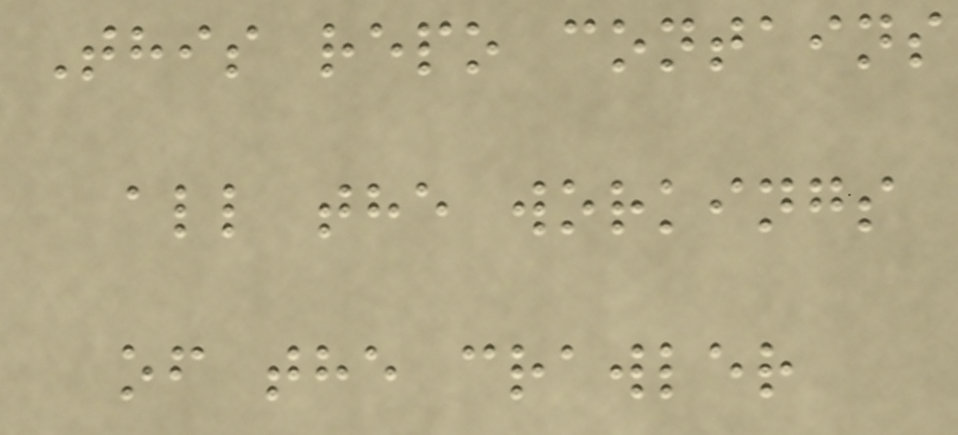This repo contains
all the workings
of the crawler
